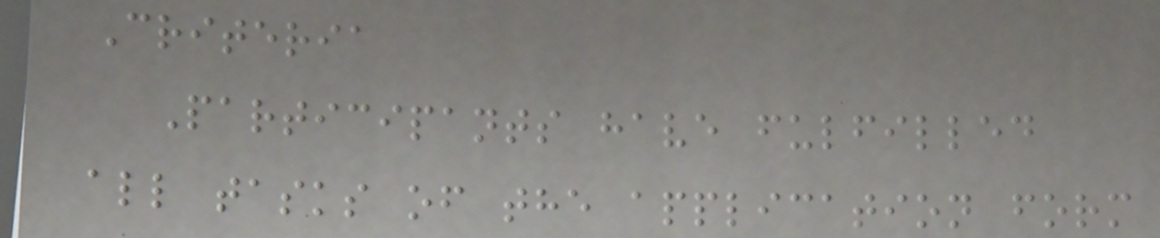Criteria
Participants have fulfilled
all tasks of the application form
